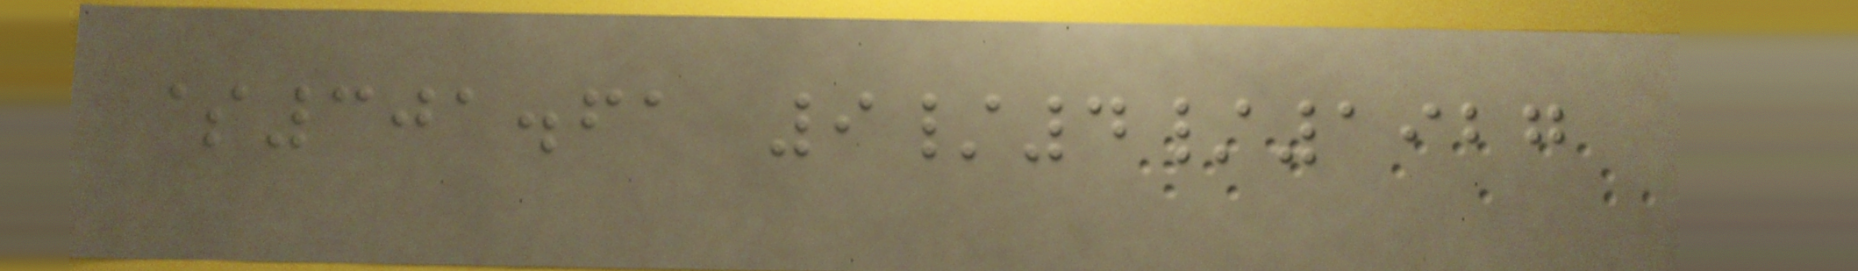$301.61 9/4/1927
